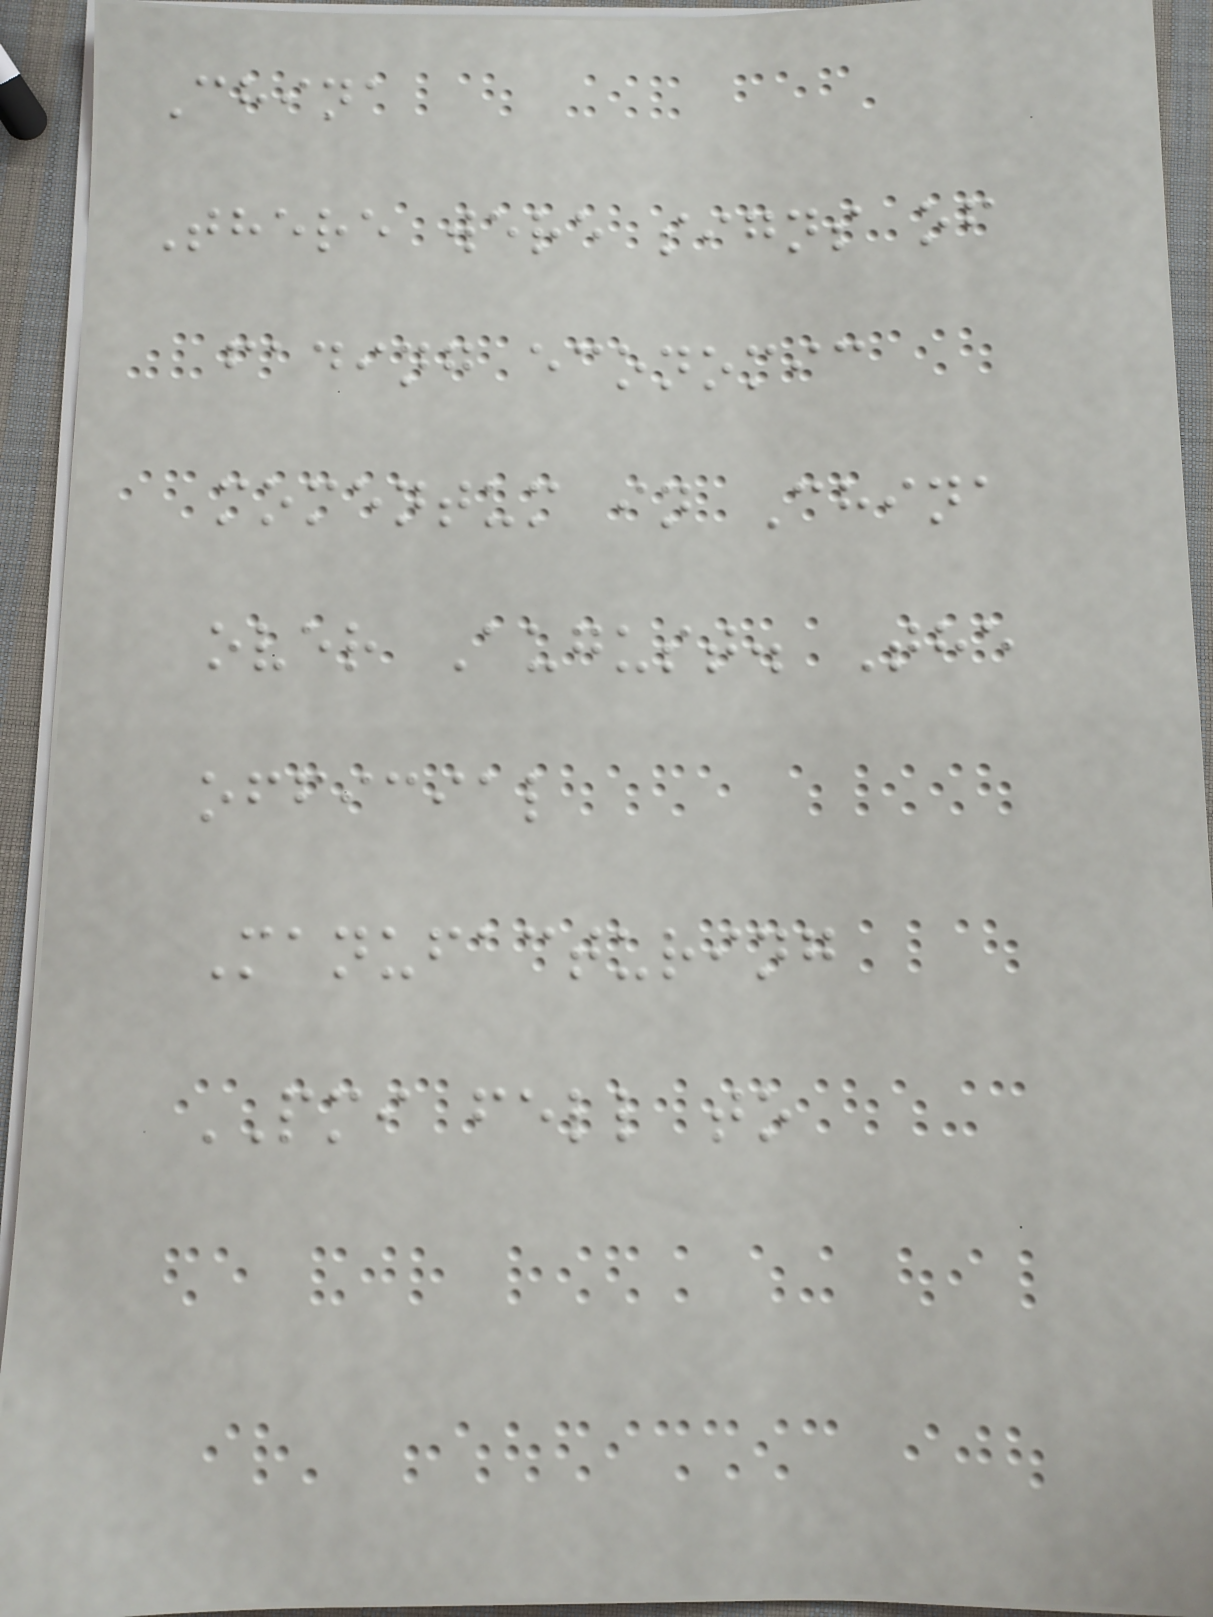China
There were signs of
fading economic
momentum in China
over August. The
official
Manufacturing
PMI fell to
